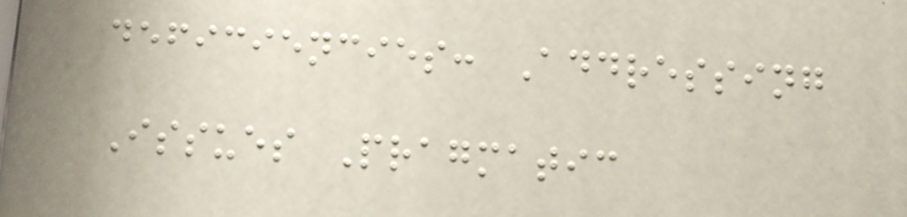deficiencies: Addressing
Issues Pragmatic
